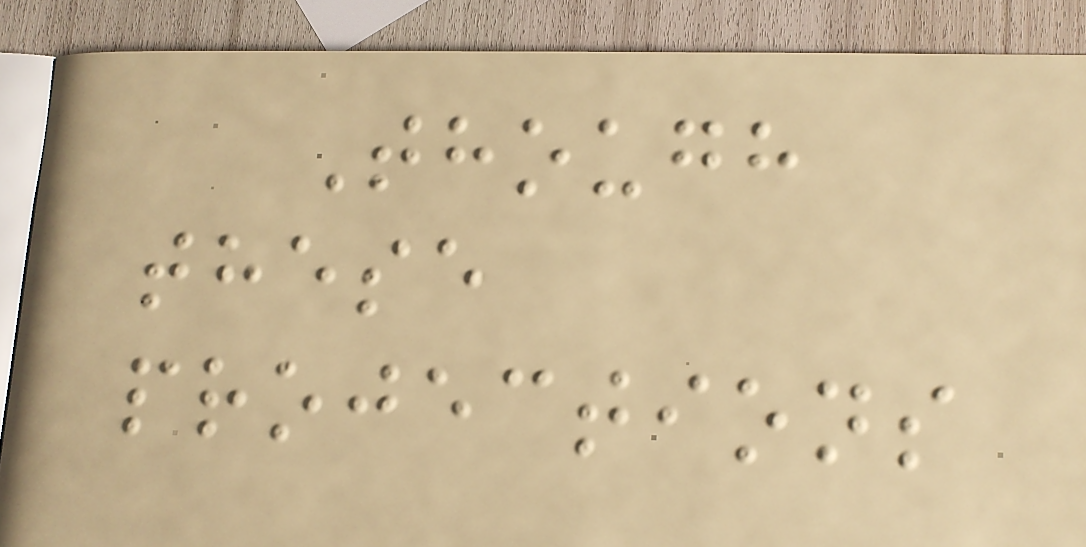Though
these
projections
